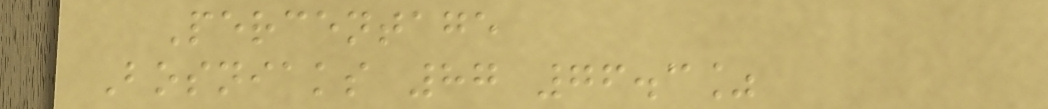Percentage
Bosniaks 87 76.3%
